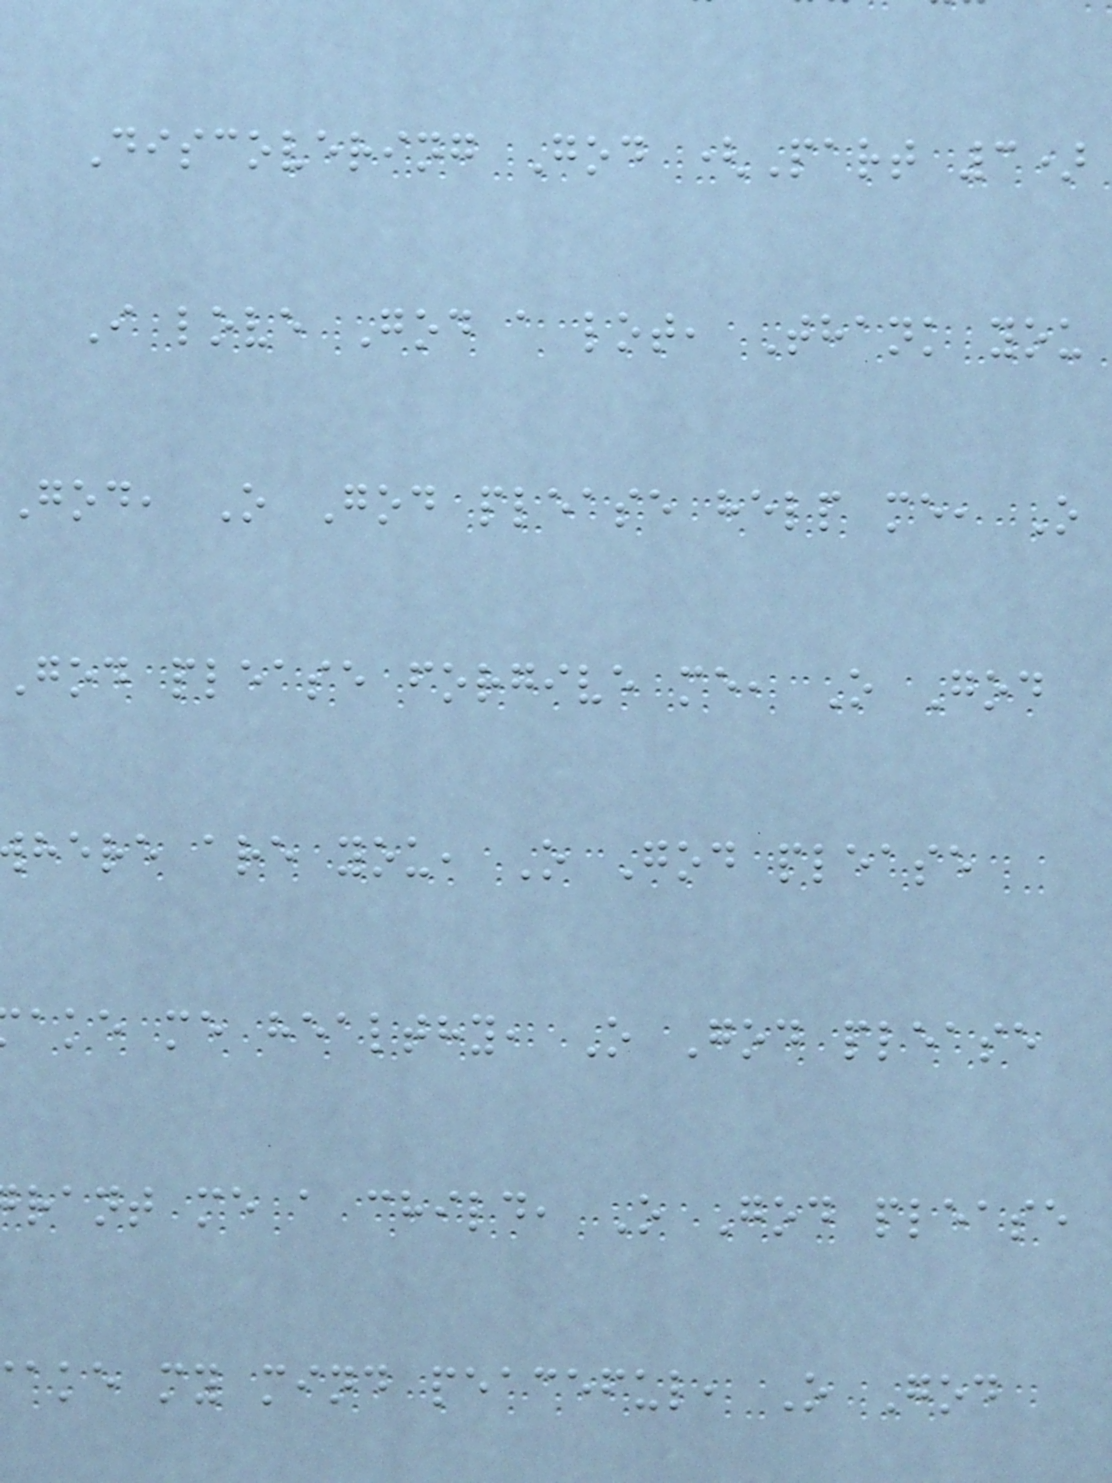Discovering God (Part 3)
I love God a lot, Thank you
God, O God please help me, O
God please forgive me, O God
here are you, O God please
ake me healthy, O God please
rant me a child, O God please
ake my mind peaceful, O God
